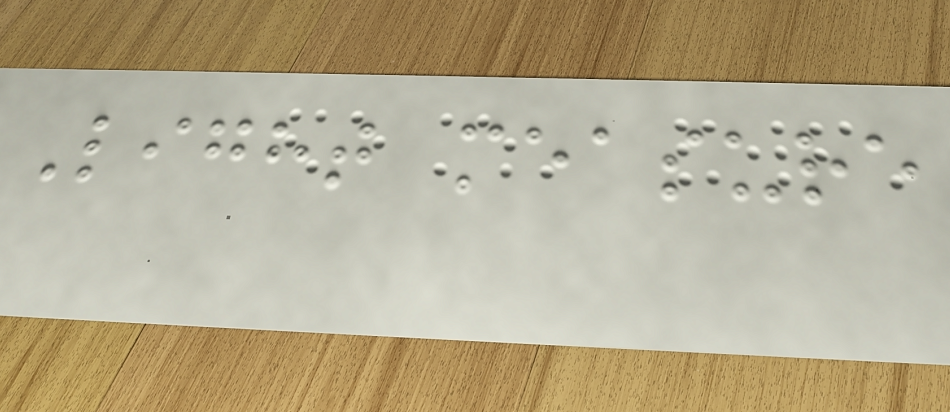Light measure
